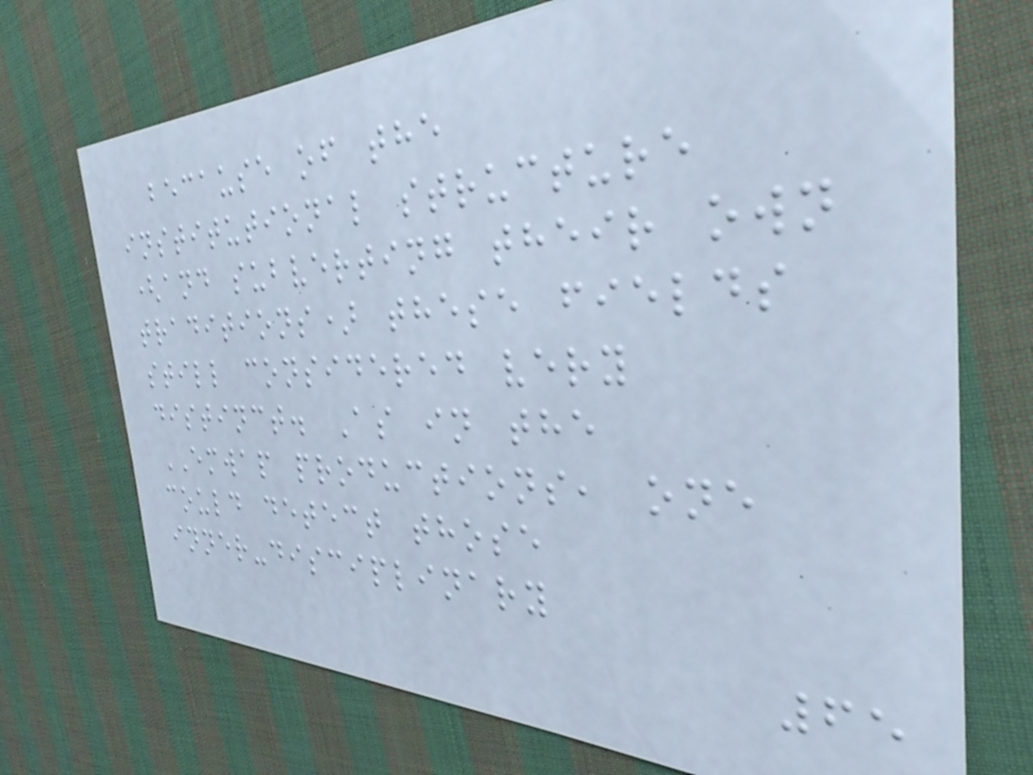because of the
institutional structure
(and subverting their own
traditions) these fields
still considered very
distinct. As in the
EMWAP productions, one
could detect those
inner-disciplinary
65
